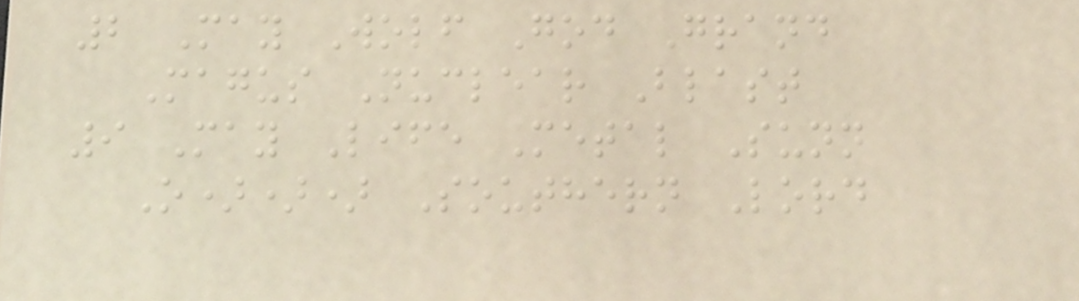2 May Wolf God Grand
Magus Nuclear Blast
9 May Life Metal Sunn
O))) Southern Lord
